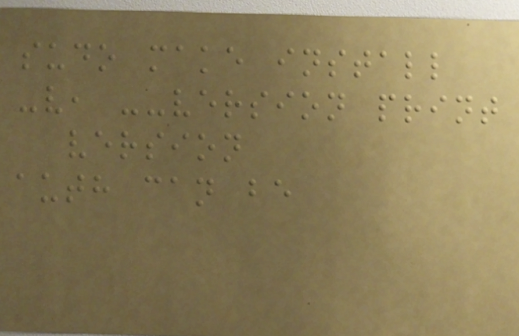sudo make install
-v, --version print
version
auth can be
